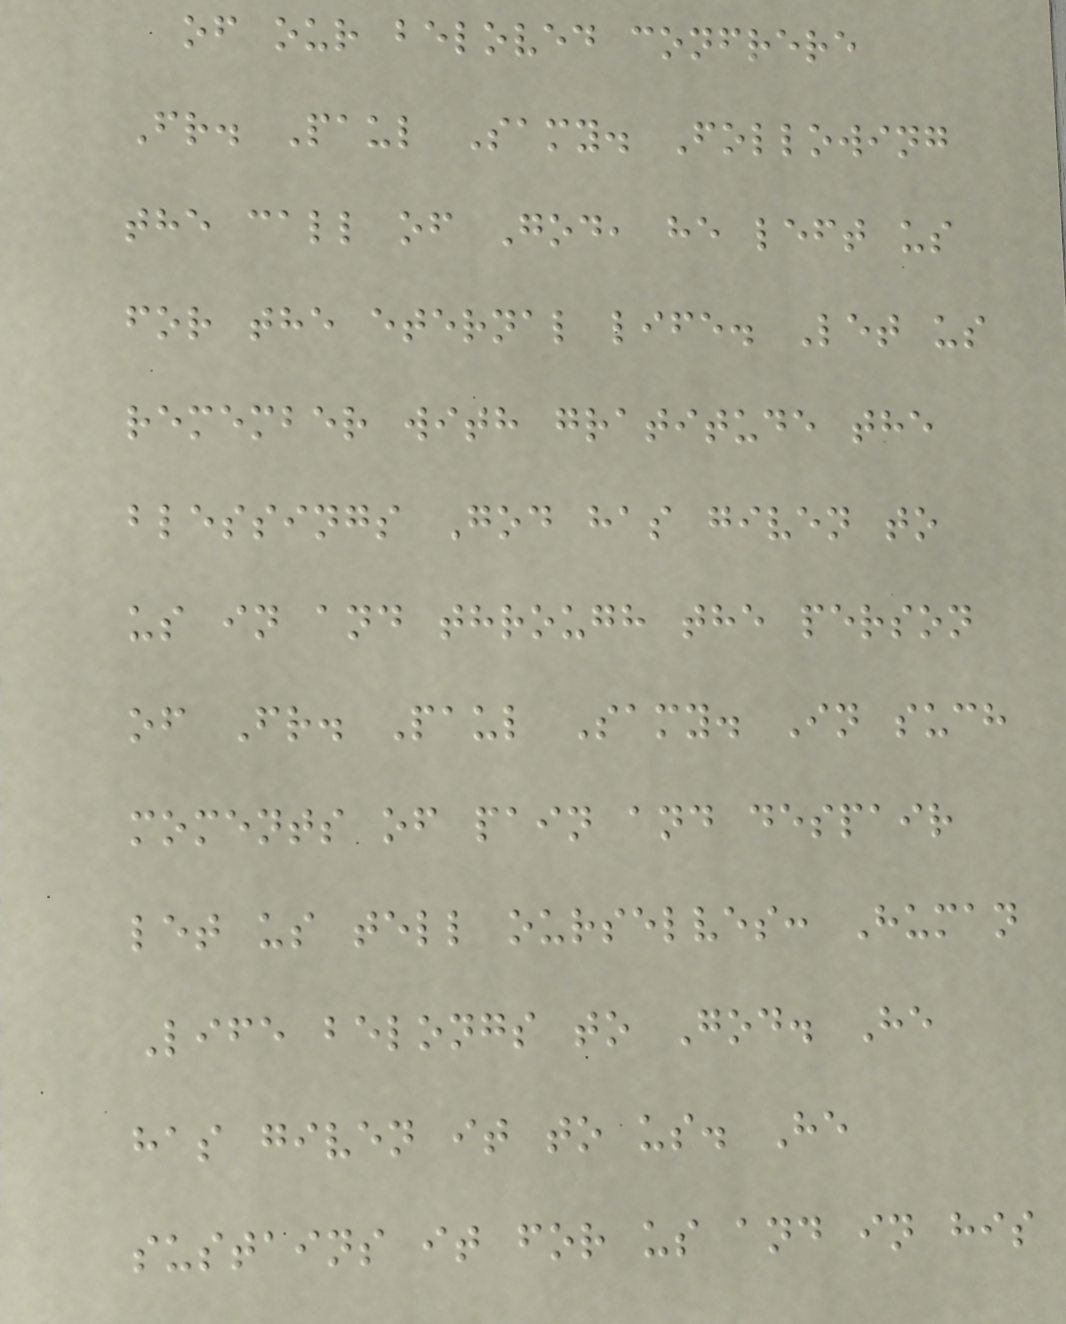of our beloved confrere
Fr. Paul Samy. Following
the call of God, he left us
for the eternal life. Let us
remember with gratitude the
blessings God has given to
us in and through the person
of Fr. Paul Samy. In such
moments of pain and despair
let us tell ourselves: Human
Life belongs to God. He
has given it to us. He
sustains it for us and in his
